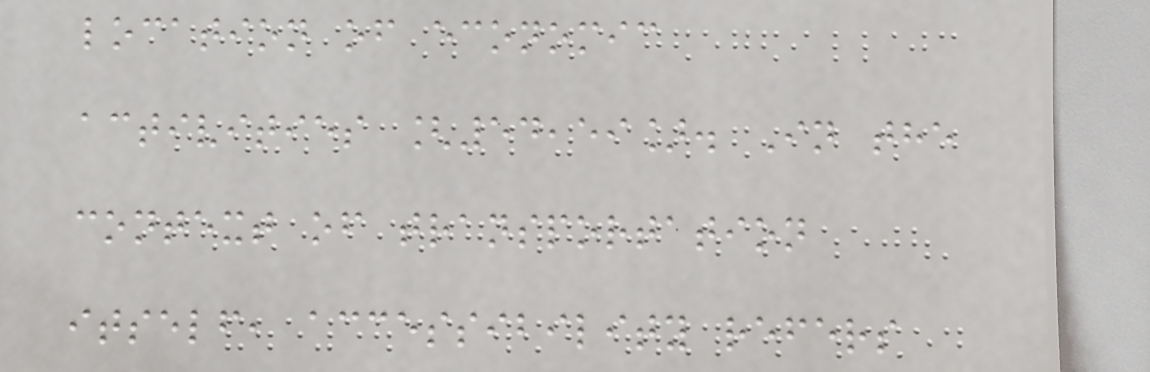location of economic
activities [54,59]. In the
context of transportation
itself, accessibility refers
